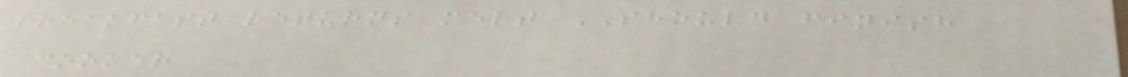breakfast returns melt SHOULD finish
cooker
